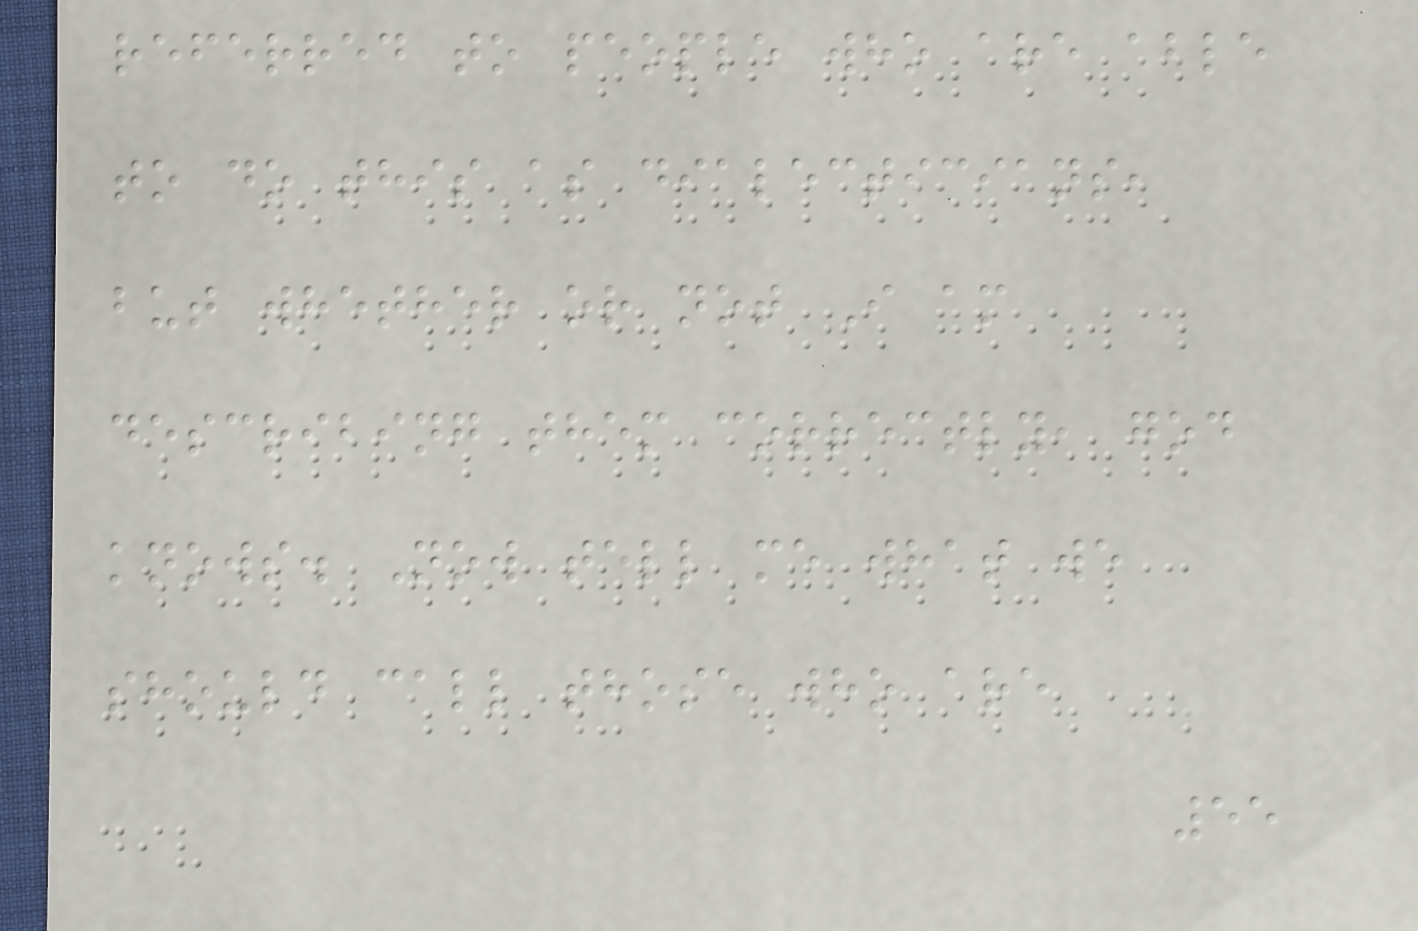referred to people who are able
to do this as dialecticians,
but whether or not I am
describing them correctly, god
knows. Now tell me what we
should call those who are
55
